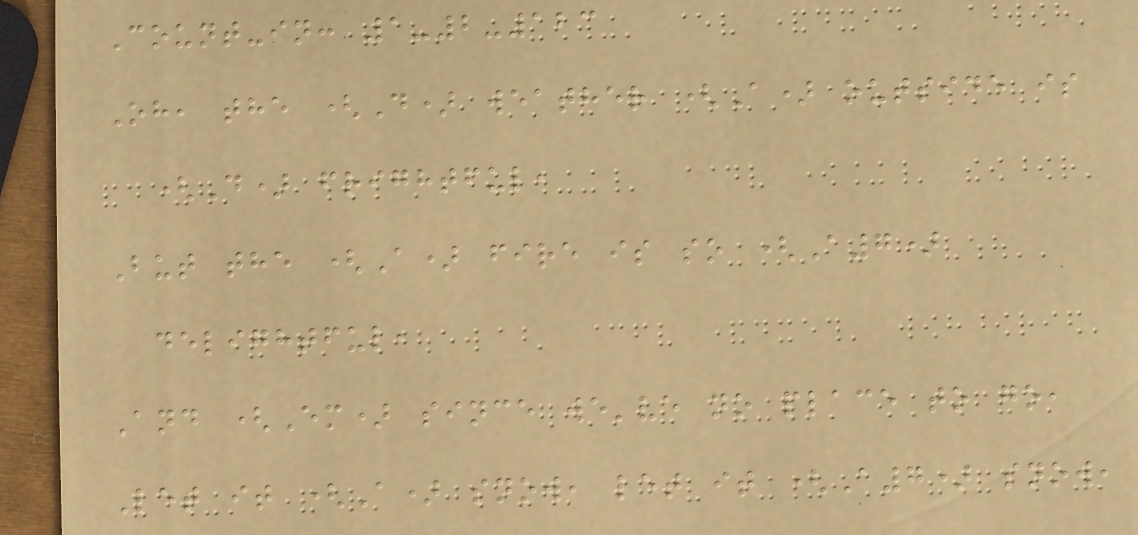Count-in: 1-2-123
Oh, the (D) weather (A) outside is
(D) frightful,
But the (A) fire is so (A7)
delightful,
And (Em) since we've no place to go,
Let it (A) snow, let it (A7) snow,
